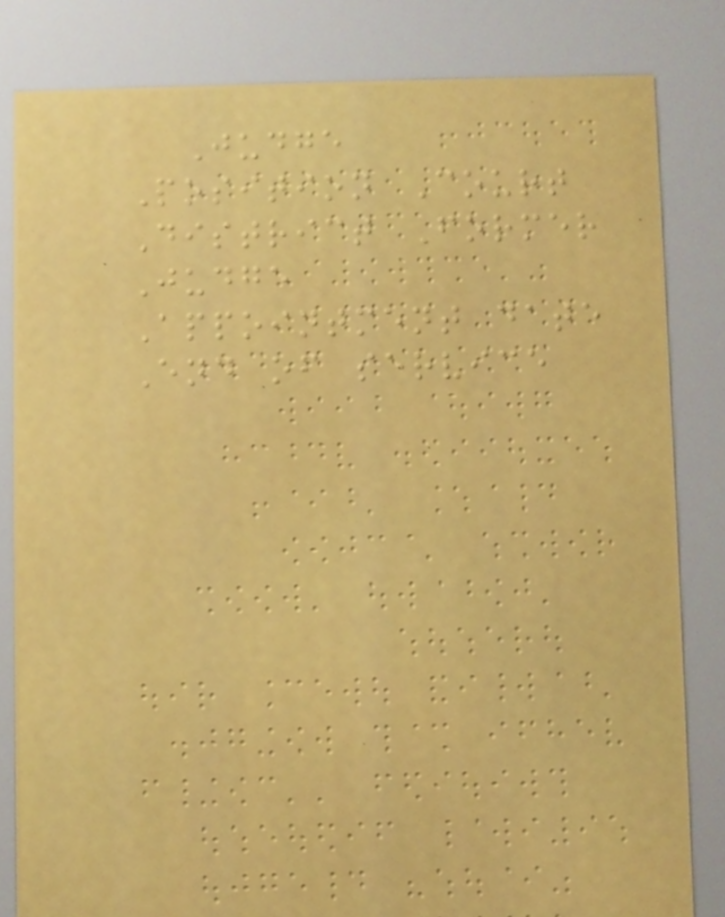Judge
Position Court
District Former
Judge
Appointment date
End of service
